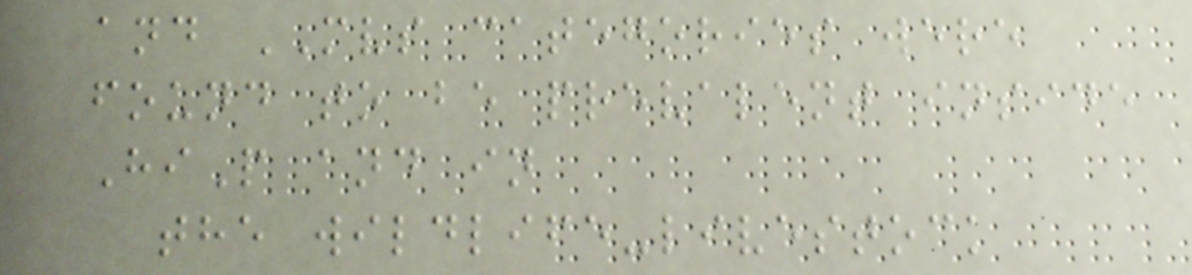and MVS categories were
found to be prevalent inside
HiP and in
the wildlife-livestock
